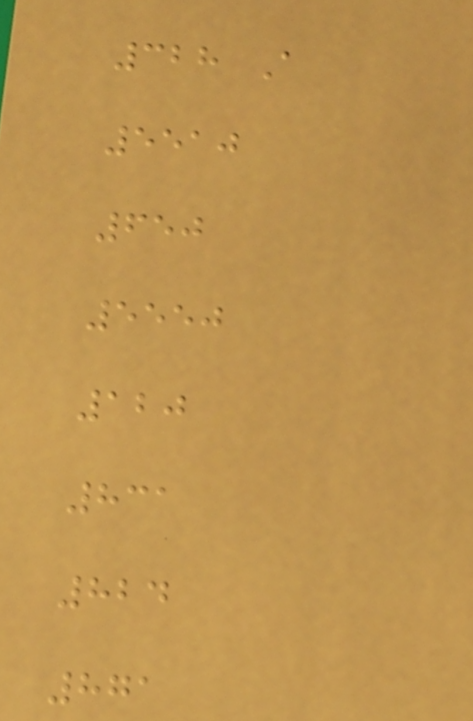328 A
5510
650
5550
120
831
824
871
